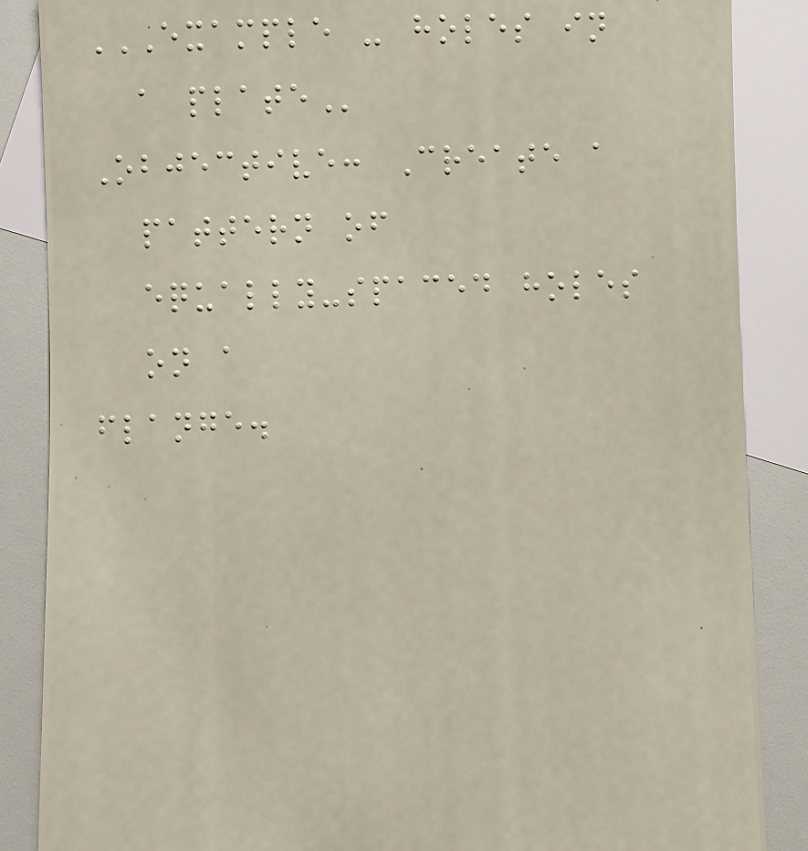EXAMPLE - HOLES IN
A PLATE
Objective: Create a
pattern of
equally-spaced holes
on a
flange.
